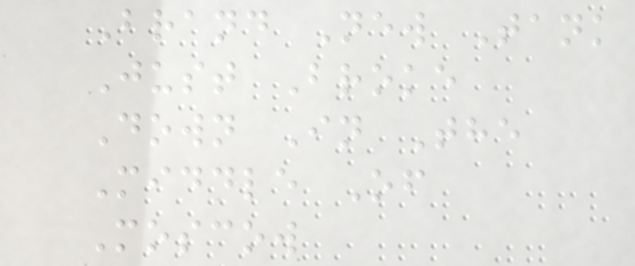Brand New Tank
Just Broke
Down In The
Middle Of
Moscow
